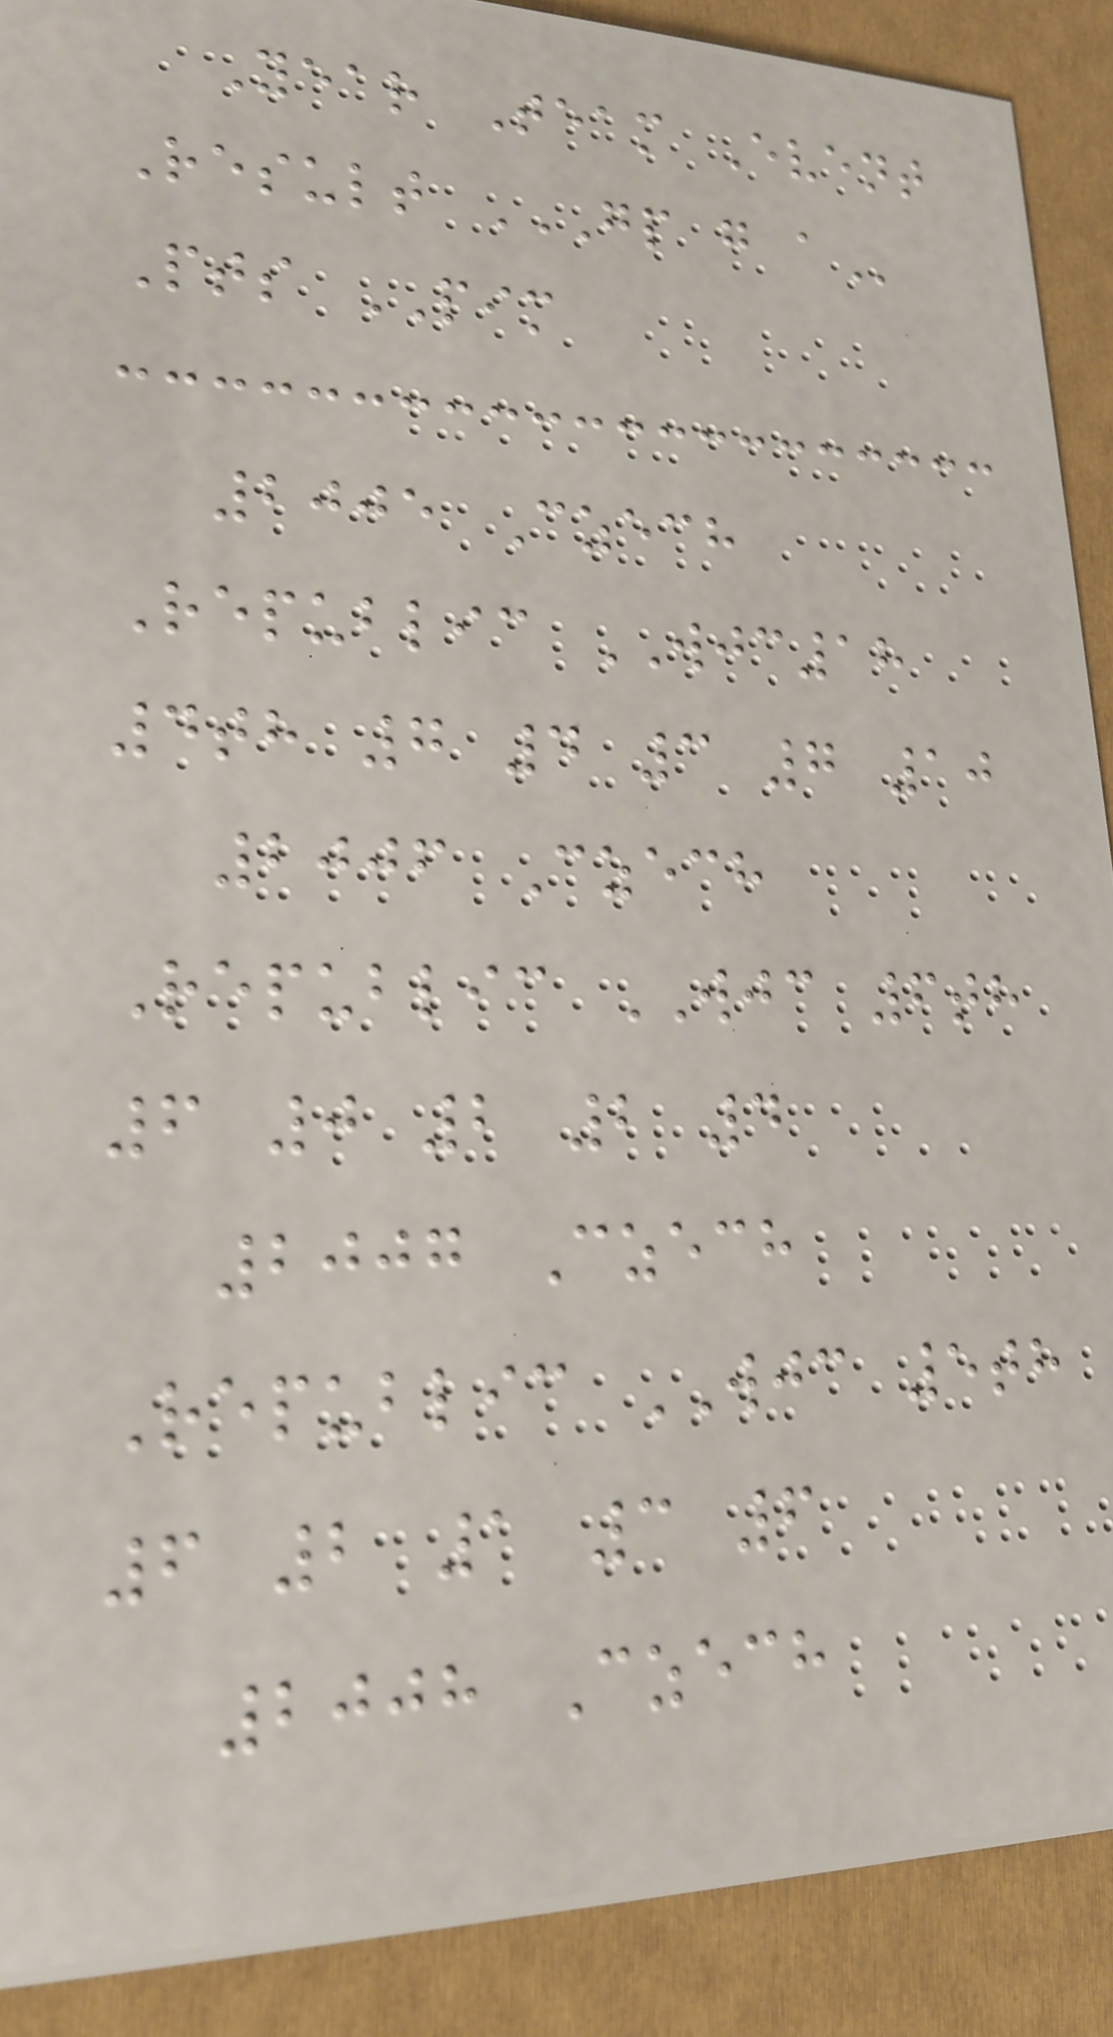Year Team Event
Result GP G A
Pts PIM
2005 Czech
Republic WJC18
4th 7 4 3 7 10
2006 Czech
Republic WJC 6th
6 0 2 2 4
2007 Czech
Republic WJC 5th
6 2 1 3 6
2008 Czech
